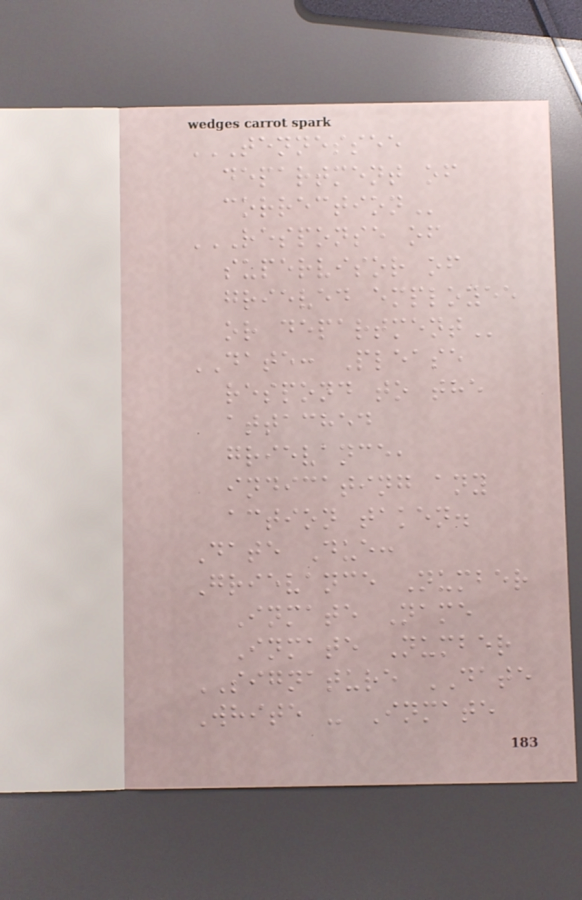TENNESSEE
DEPARTMENT OF
CORRECTION
RESPONSE OF
SUPERVISOR OF
GRIEVED EMPLOYEE
OR DEPARTMENT
DATE: Please
respond to the
attached
grievance,
indicating any
action taken.
Date Due:
Grievance Number
Inmate Name
Inmate Number
SIGNATURE DATE
White - Inmate
